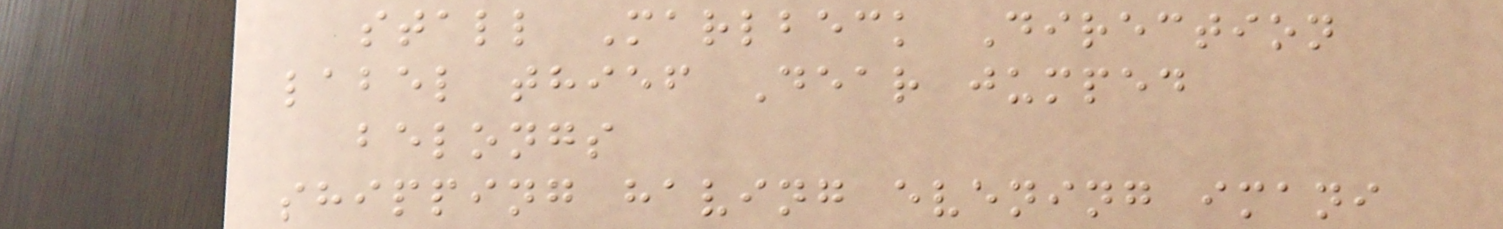stall Marlbeck Direction
label thief Dear jumped
belongs
shipping having evening imani
